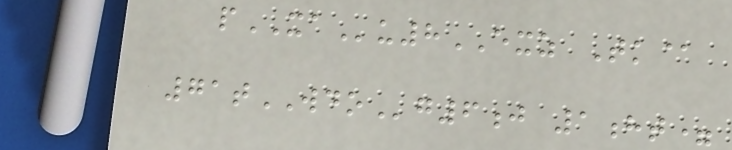pXAu8EXZ Tk@
71tWDOg6j 1ht=
